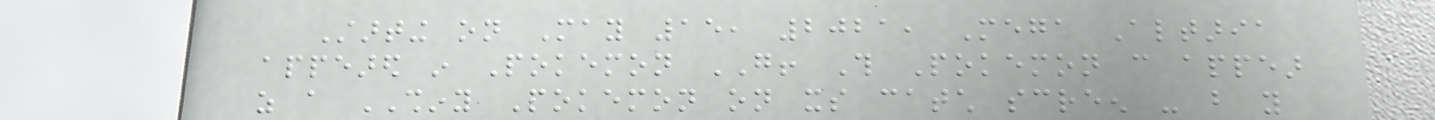Starting on May 15, 2021, Mega Altaria
appeared in Pokemon GO! This Pokemon can appear
as a SHINY Pokemon on its catch screen - but you
